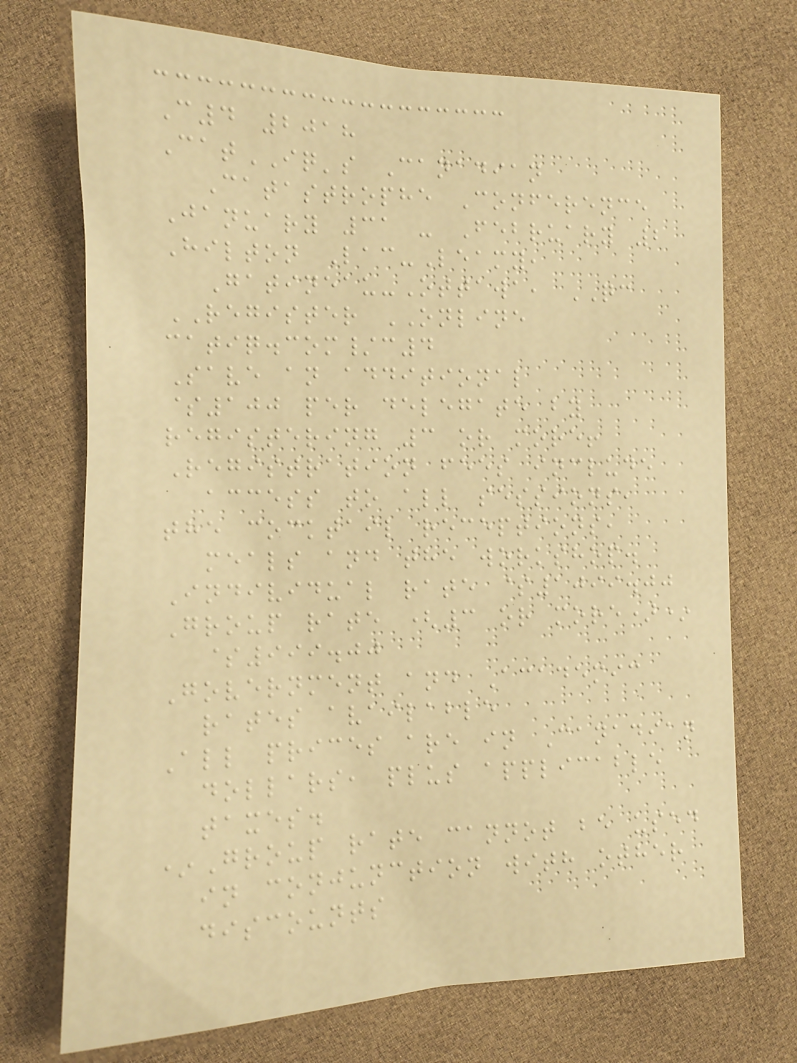C4 2018
CatIQ's Canadian
Catastrophe Conference
January 31 - February 2
Hilton Lac-Leamy,
Gatineau-Ottawa, QC
REGISTER ONLINE
catiq.com/c4
Save an additional
$100 per delegate by
registering 3 or more!
Registration fees include
access to all sessions,
the cocktail receptions,
meals and the workshop.
Individual rate $1099.00
Group rate (3 or more)*
$999.00
Government and Academic
rates available
All prices are in Canadian
dollars, plus applicable
taxes.
*Group rate cannot be used
in conjunction with other
discounts
